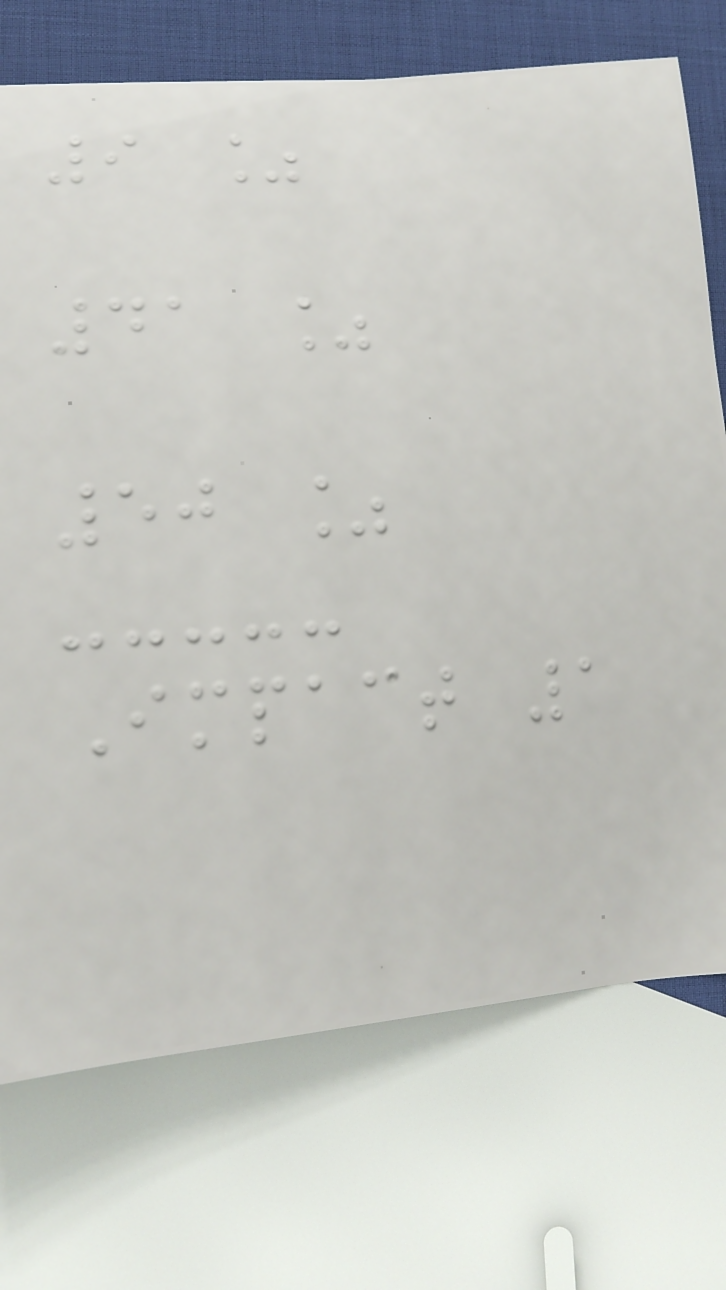9 %
41 %
50 %
Impact 1
